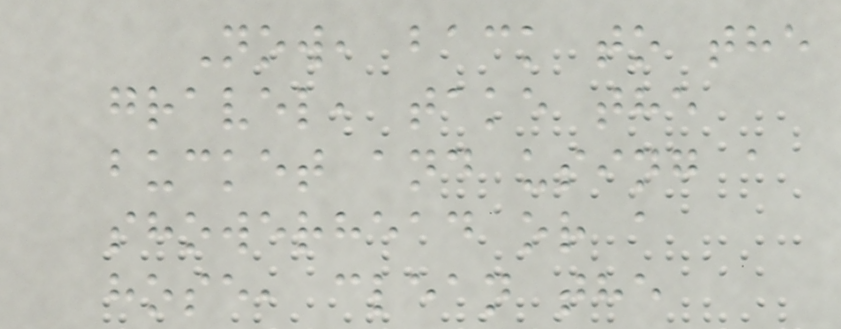Now, back to the
gravel, take the
bucket and using a
showerhead or a
hose, clean the
